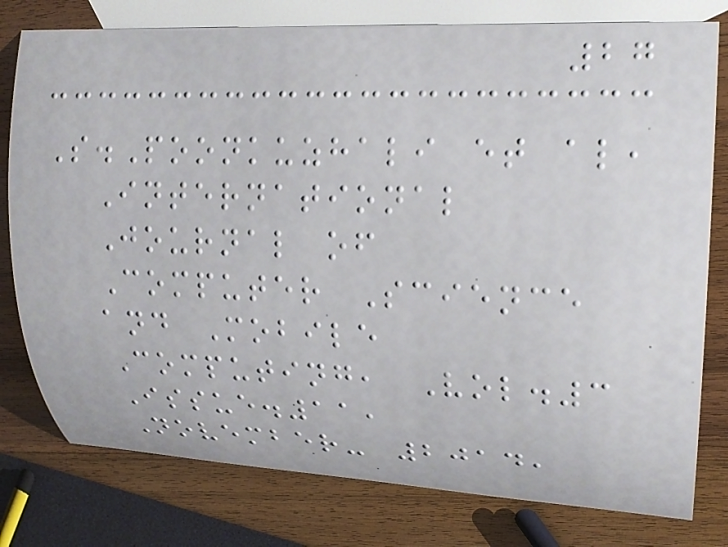27
S.Poonkuzhali et al,
International
Journal of
Computer Science
and Mobile
Computing, Vol.3
Issue.11,
November- 2014,
